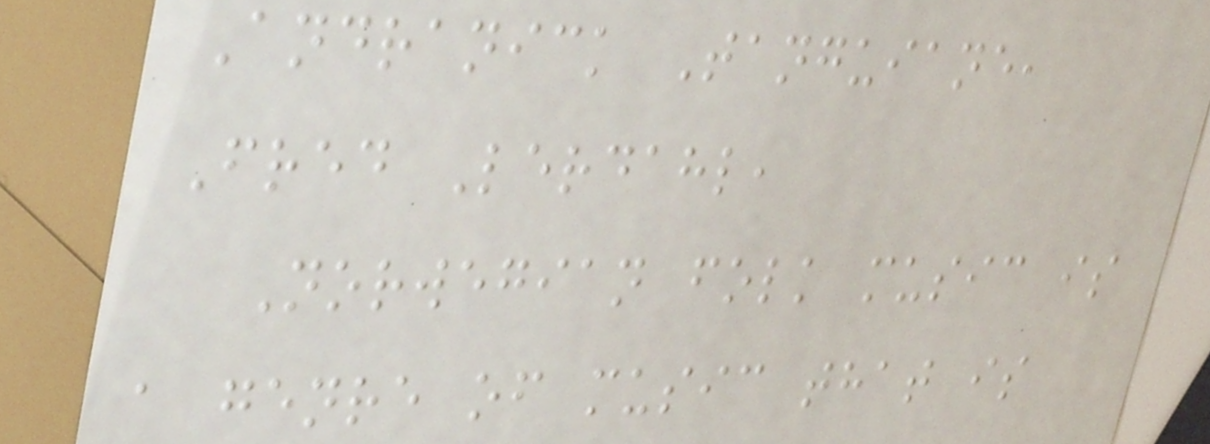Andranick Tanguiane,
Fred Lerdahl,
Norwegian folk music is
a genre of music that is
